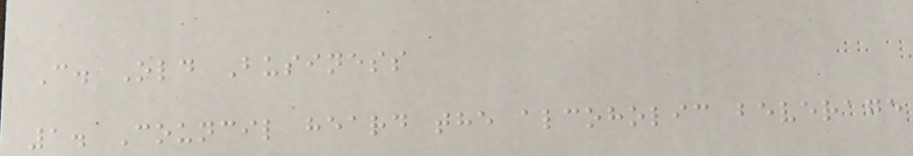C. Old Business
1. Council heard the alcoholic beverage
